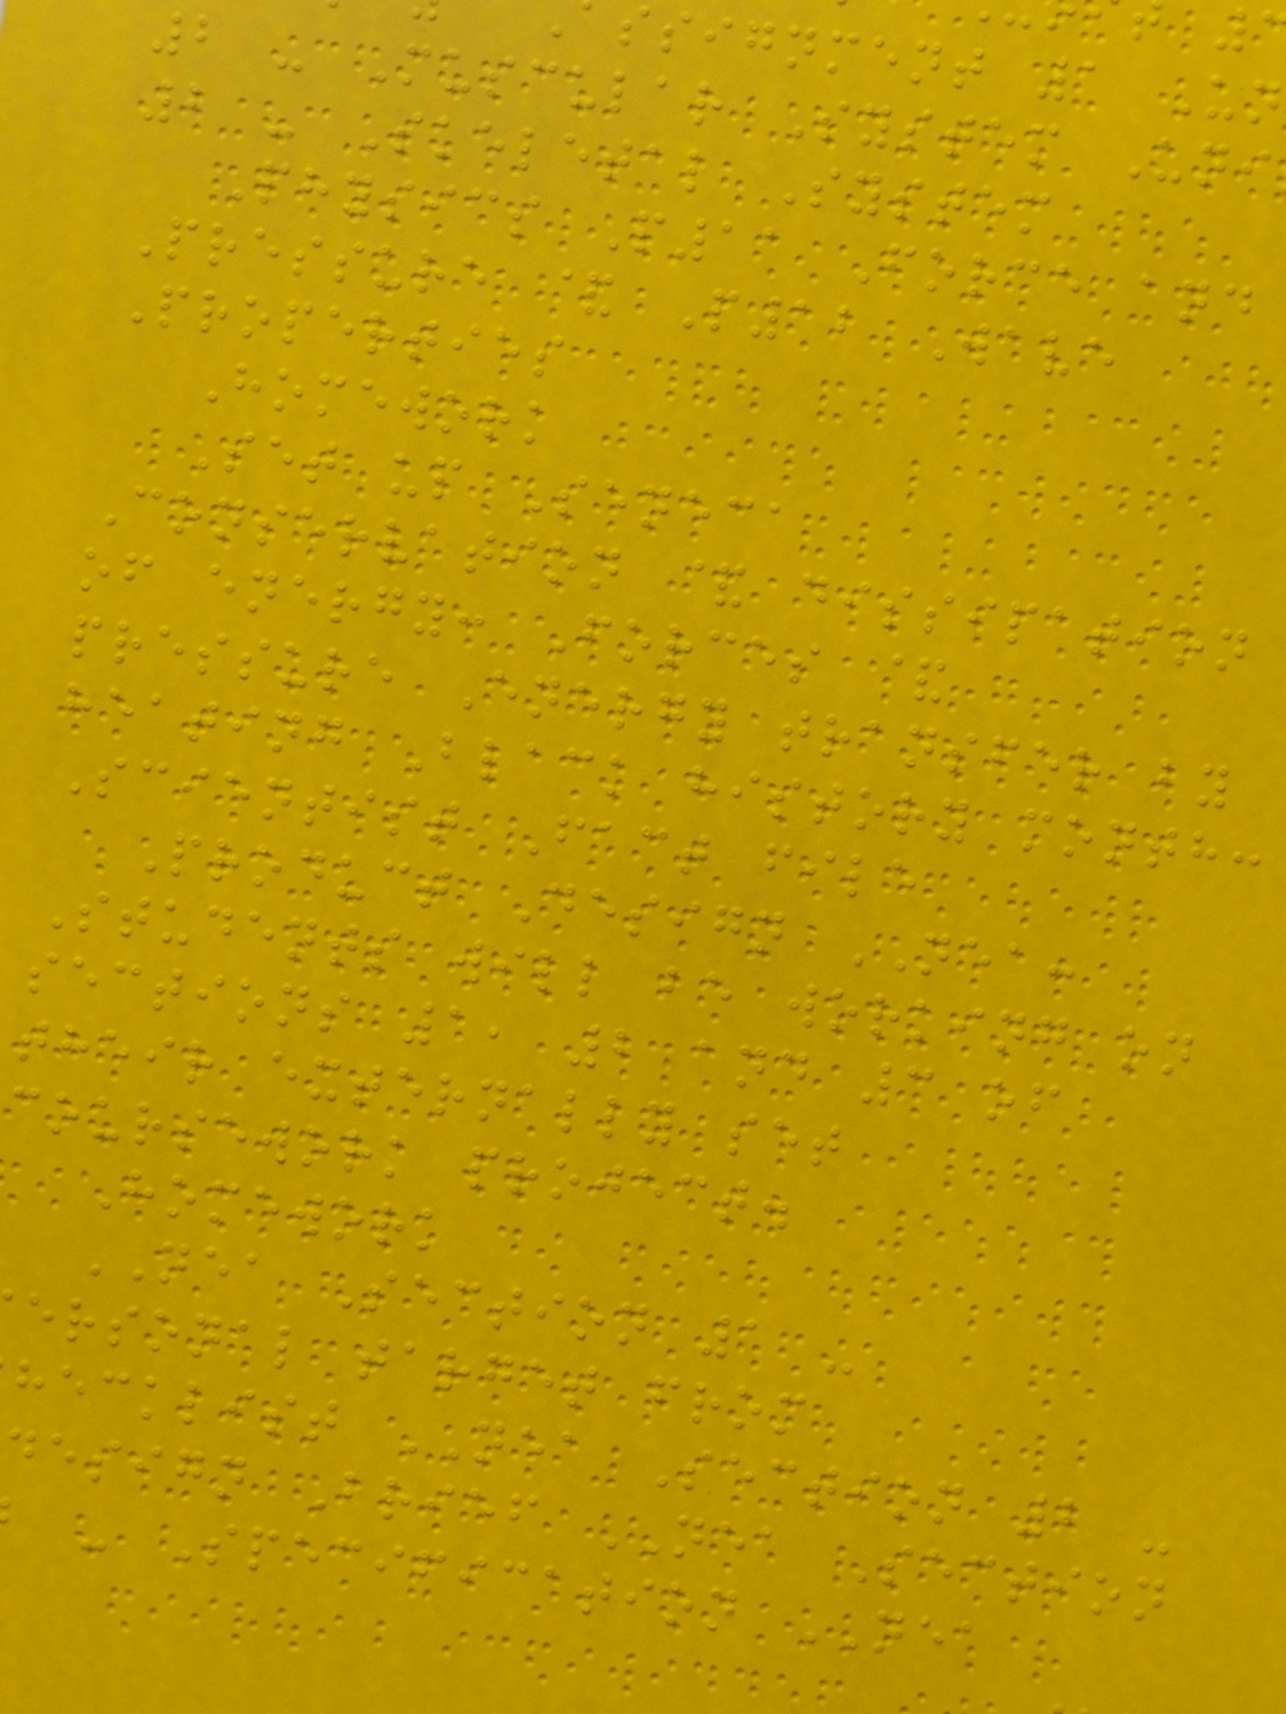ssignment 1 Un
2 - Muscular System Uni
2 - Skeletal System
Physics P11 Force and
Pressure & P12 Wave
Properties
Homework
Set up Seneca
Conservation & dissipation
of energy: Forces &
pressure Energy transfer by
heating Black history month:
Scientist Fact file
Product Design NEA:
Students will be working on
sections 1, 2 and 3 of
their externally set
coursework project.
Homework
NEA Section 1 -
ersonal target from
hecklist NEA Section 2 -
design Brief NEA Section
- Specification NEA
